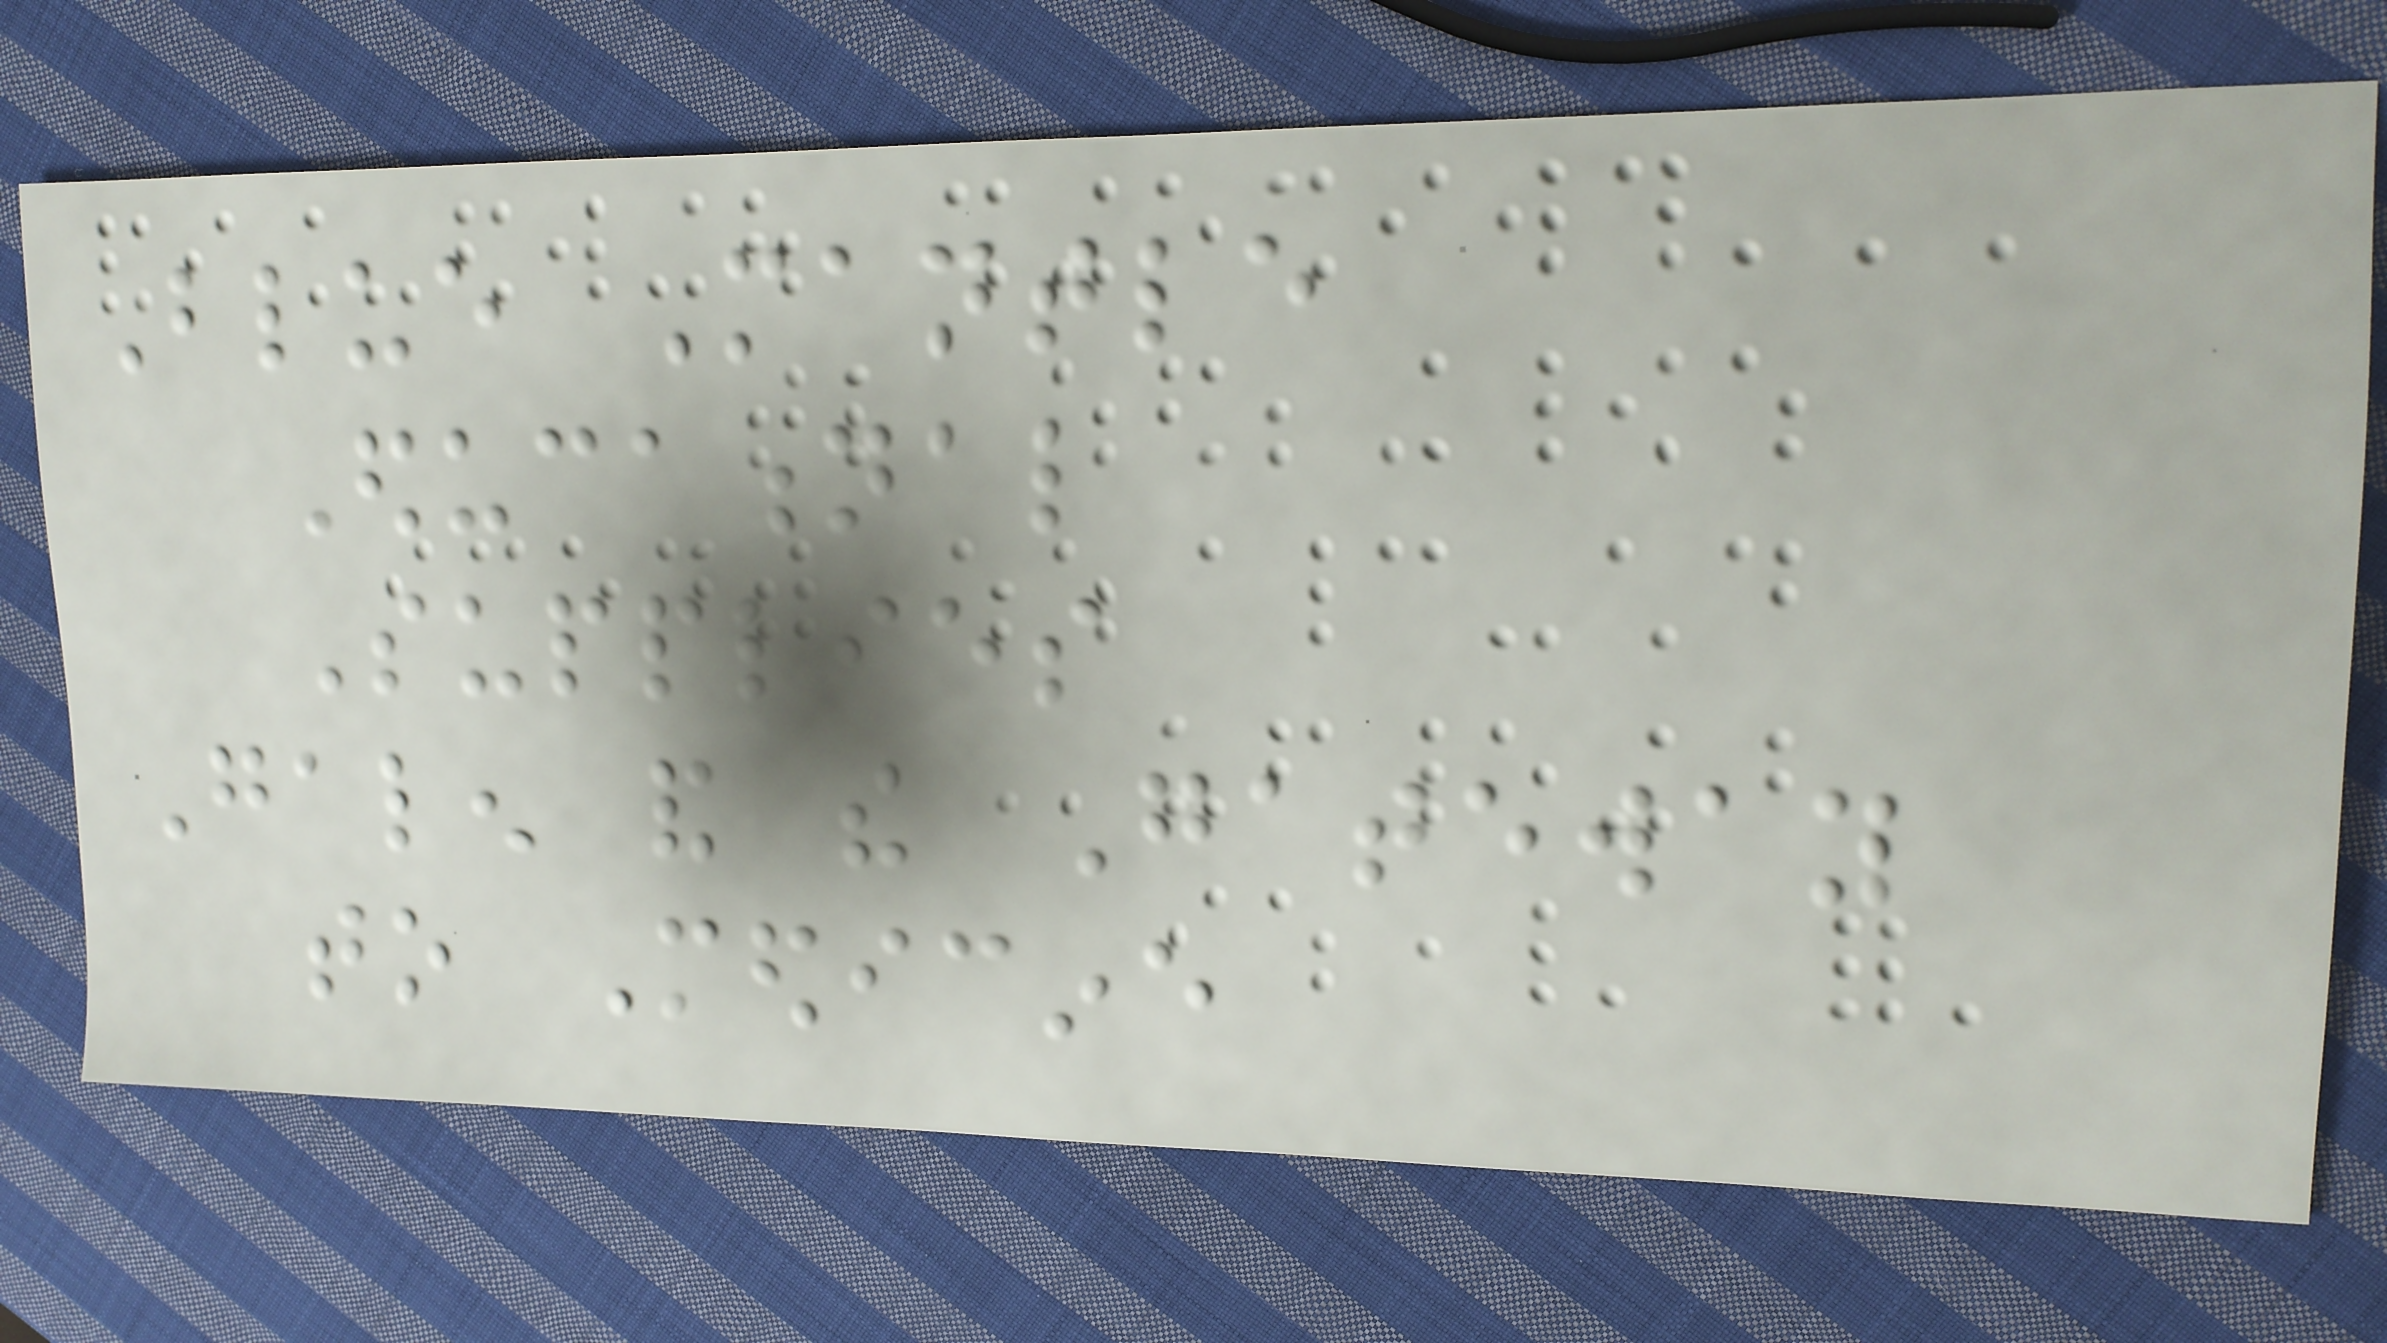Blue Mantle
Educational
Supplies
Galen and the Gateway
to Medicine
